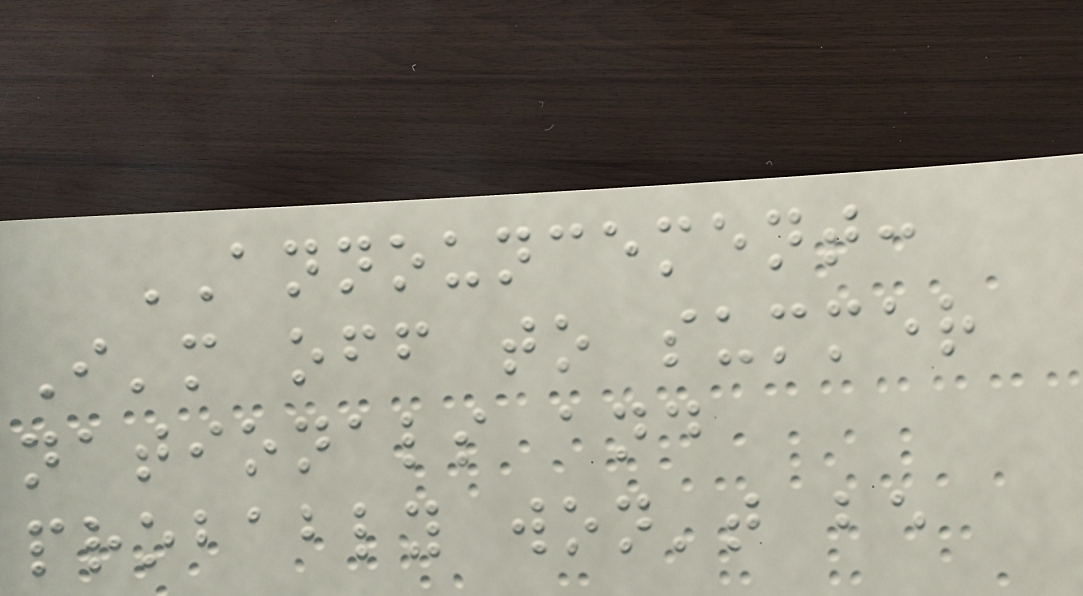ANNOUNCEMENT:
I'm off to summer
nationals and
probably won't be
